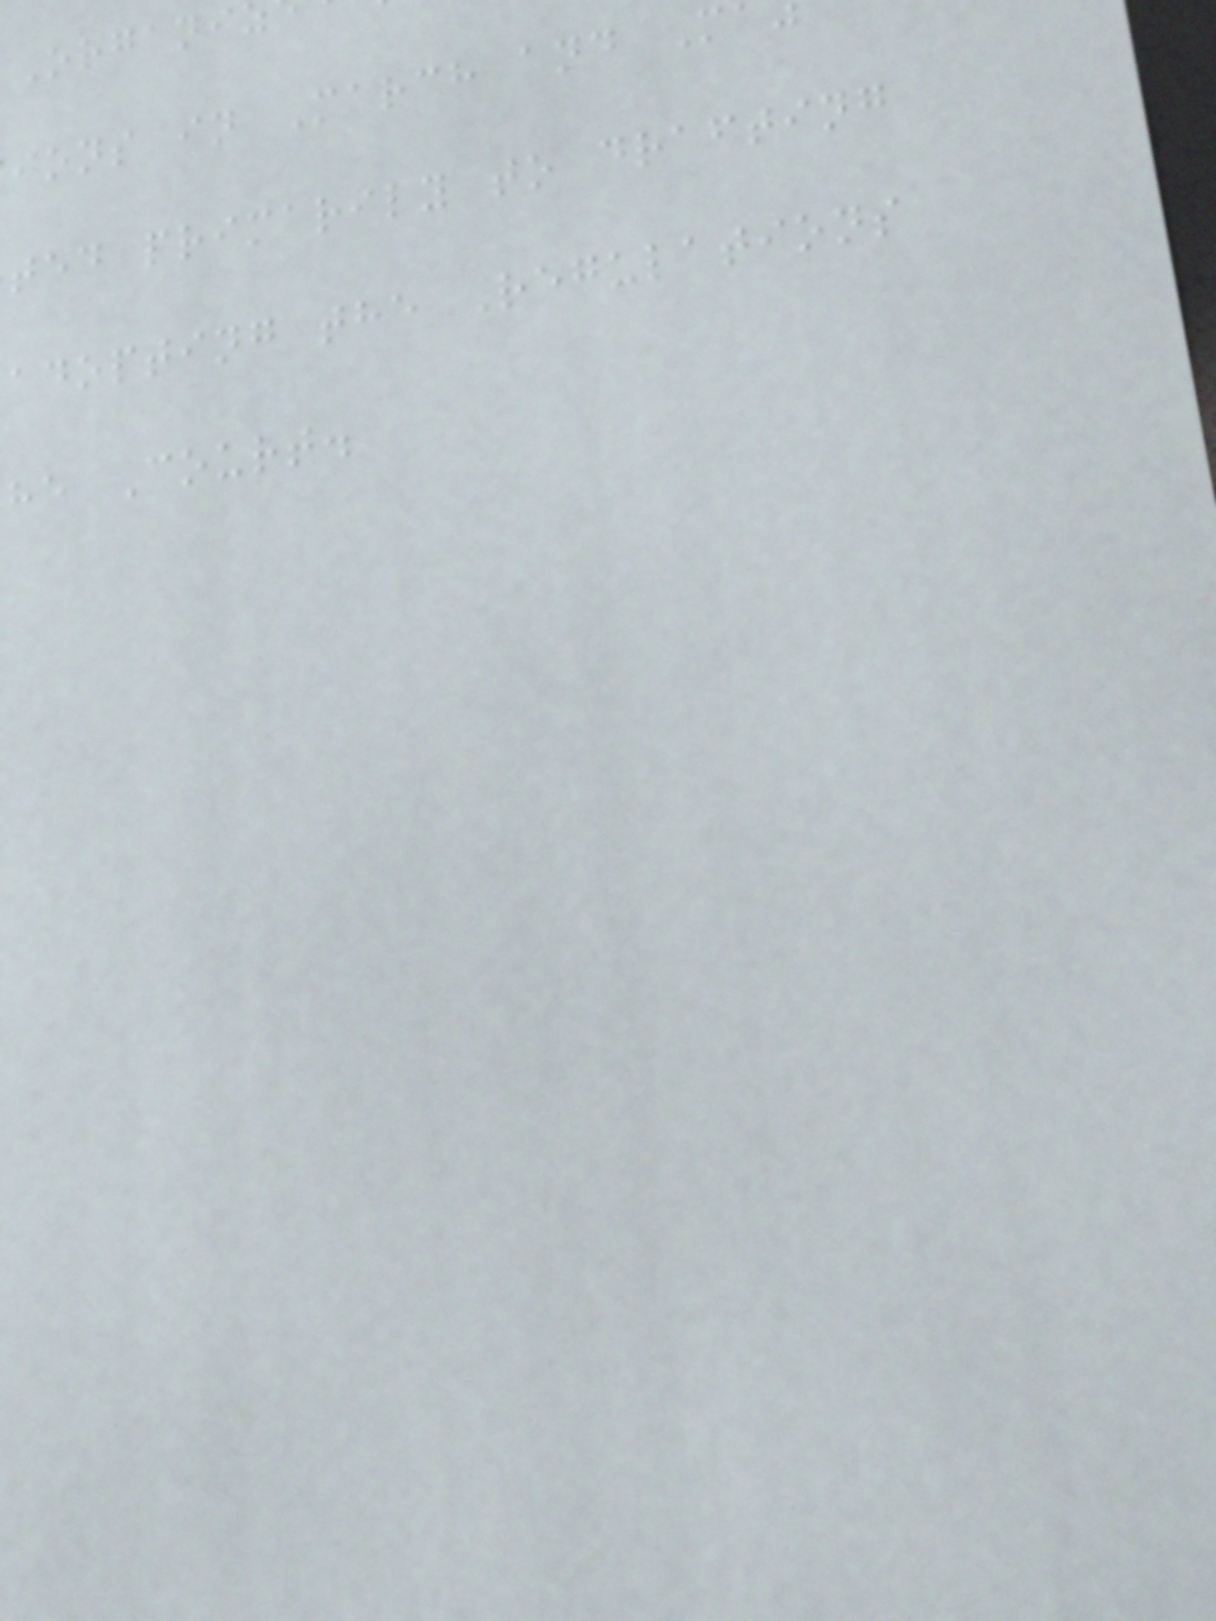Organi
ions in March and M
ted primarily to drafting
adopting the Regulations
he Court.
